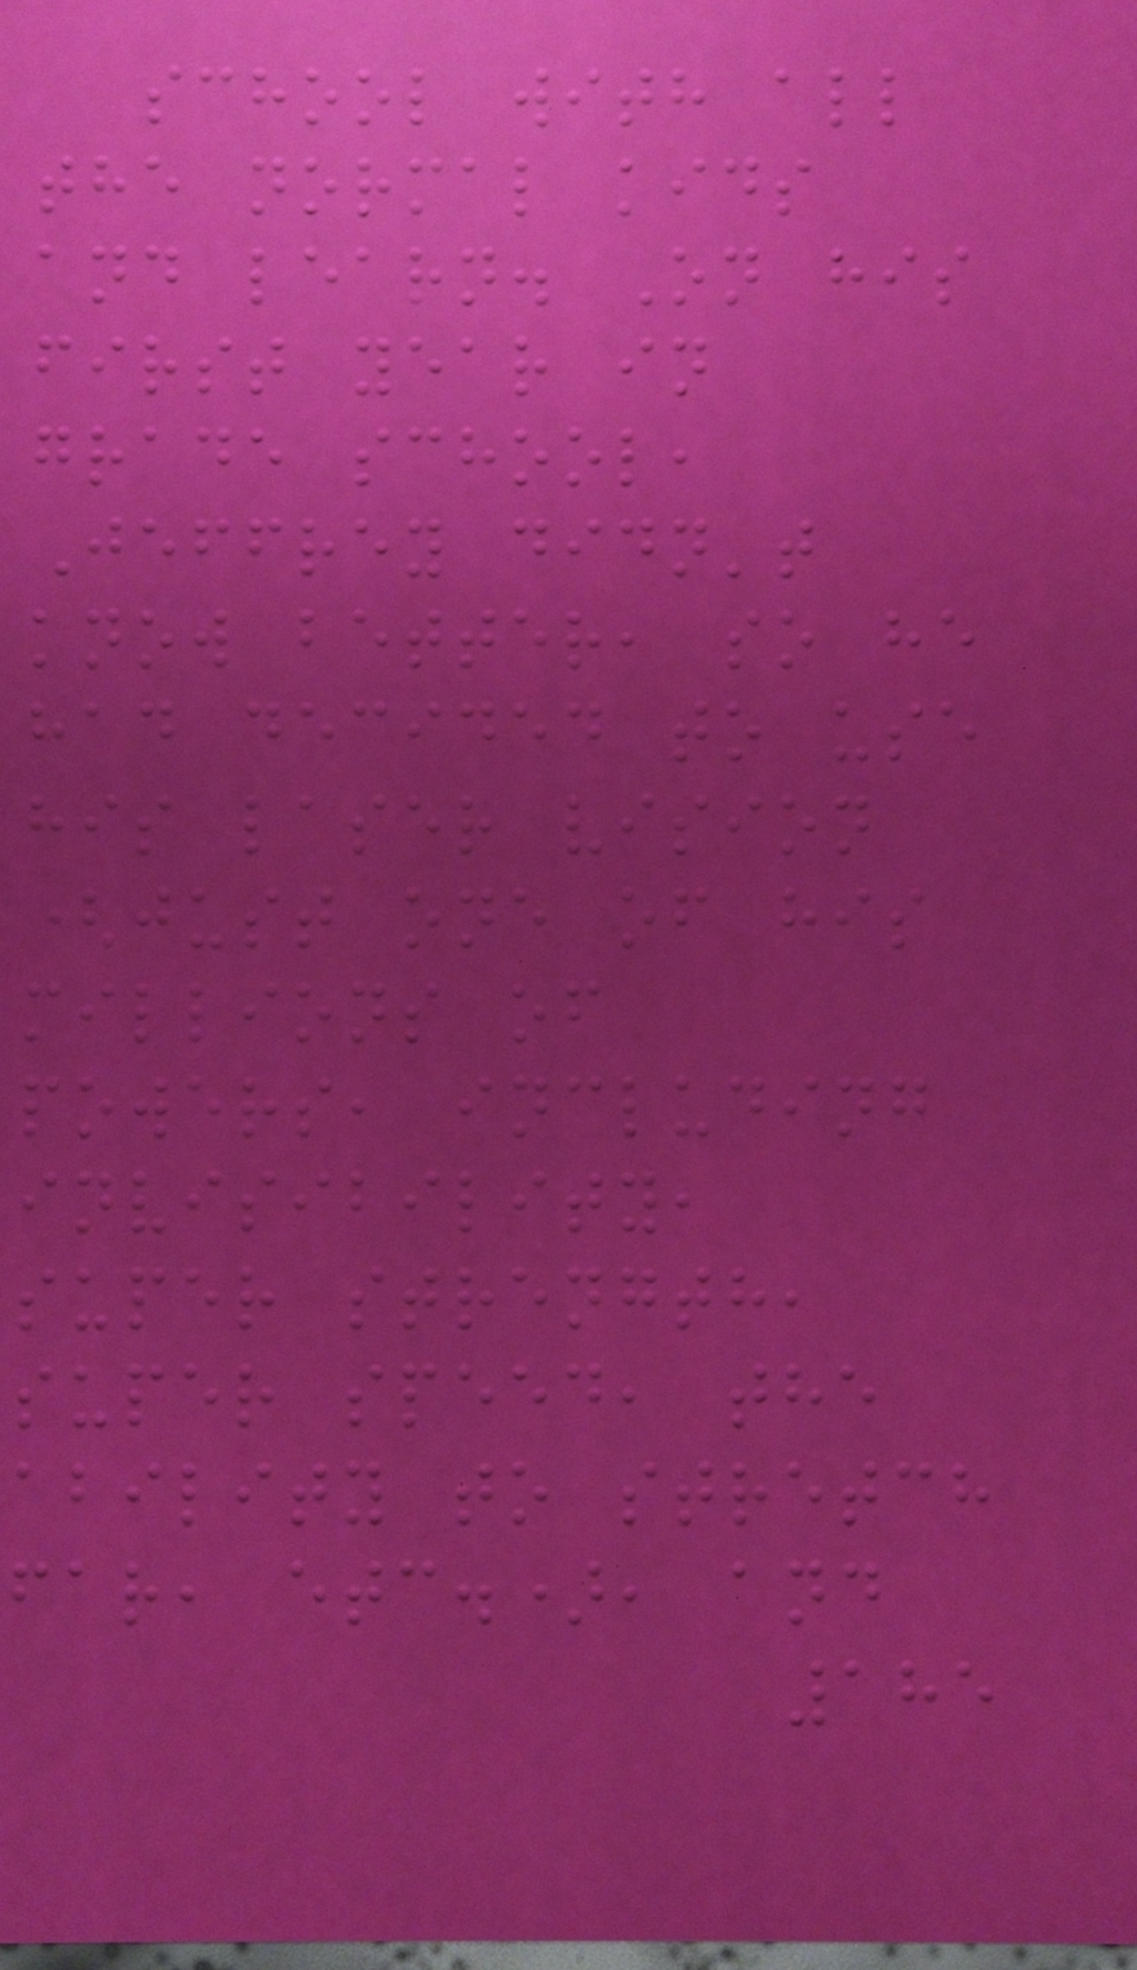school with all
the normal kids
and learn. On his
first year in
grade school,
Jeffrey didn't
know better, so he
had decided to use
his laser vision
(just one of his
millions of
powers, including
invisibility,
super strength,
super speed, the
ability to stretch
far, etc.), and
185
